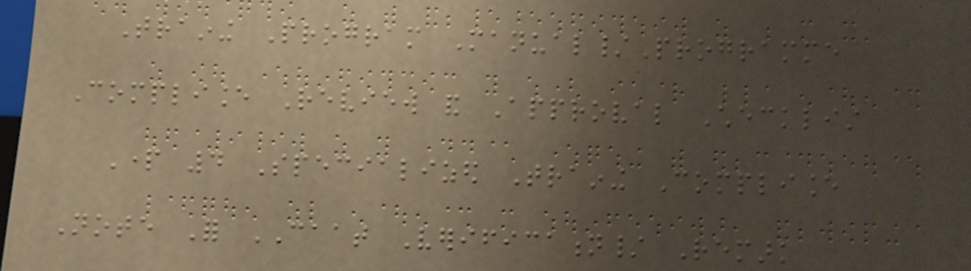Training Program Manual/Programme
Compliance Review and Approval Checklist
Part 4 Specialized Training Compliance
Note For CAAT Verification/ Remark
